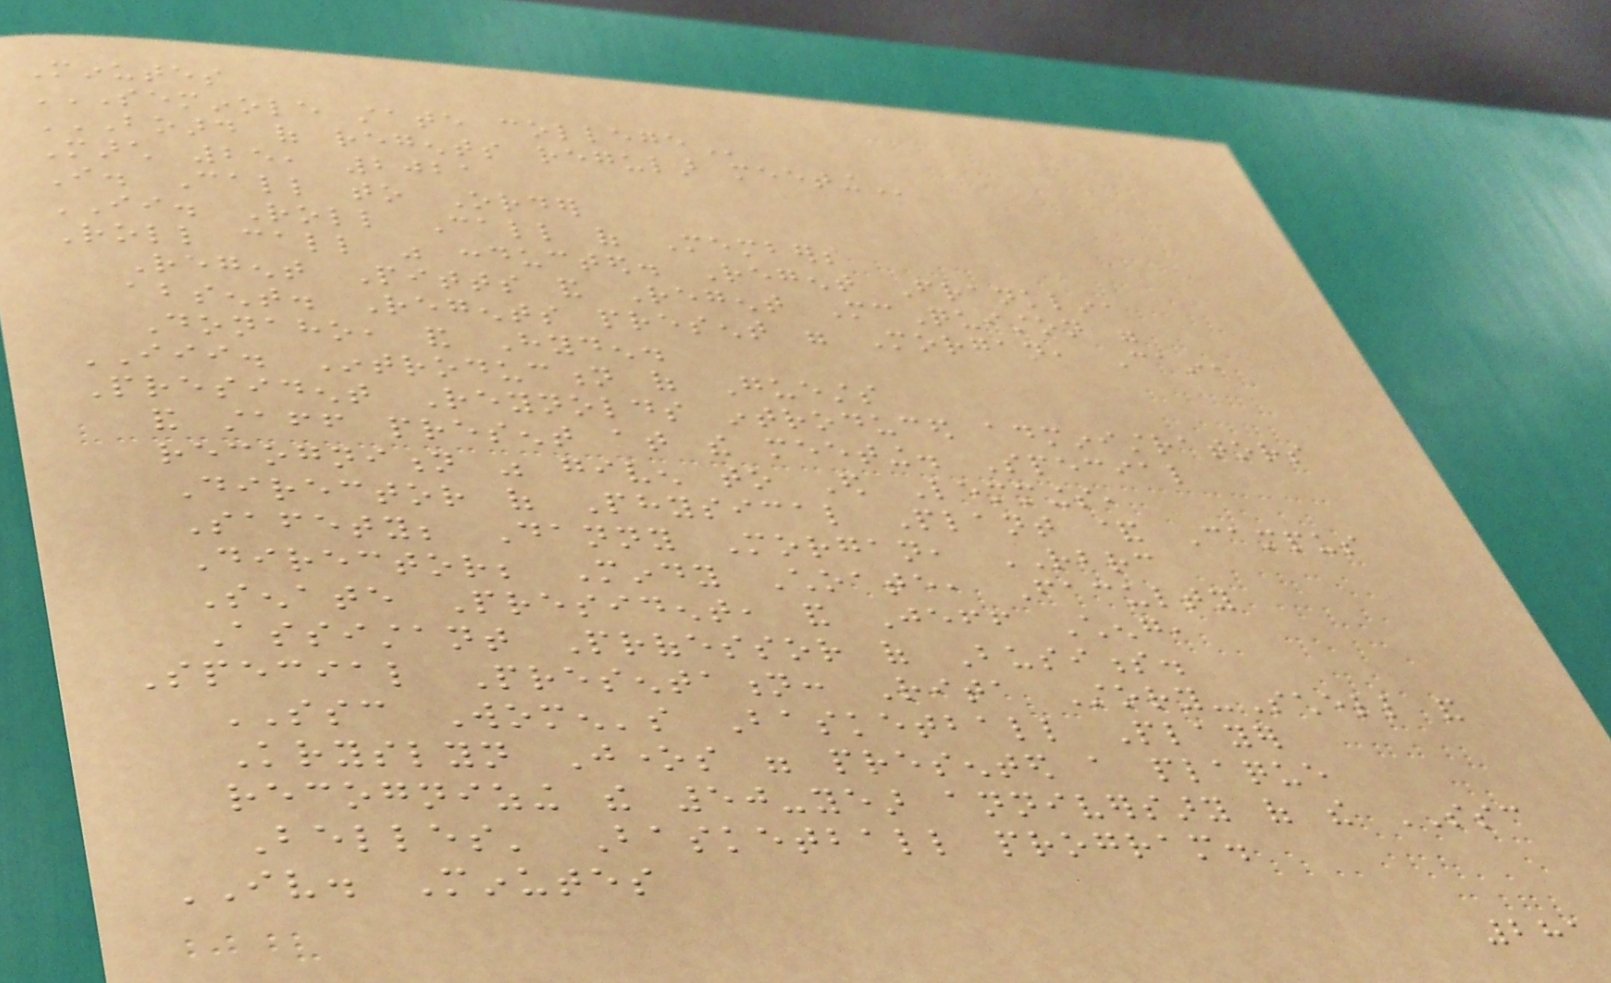Minutes
SEMINOLE STATE COLLEGE
BOARD OF REGENTS REGULAR MEETING
March 25, 2021
I. Call to Order
II. Roll Call of Members
Roll call was conducted. Regent Franklin,
Regent Pitts and Regent McQuiston were
absent. Regents present were Morgan, Cain,
Donaho, and Hyden.
III. Introduction of Guests
President Reynolds introduced administrators
and staff present at the meeting. Special
recognition was given to Ed Lemmings,
Director of Physical Plant & Campus
Safety; Danny Morgan, RBRC
Director; Mindy Choate, Faculty
Senate President, and Jeff Cheng,
Assistant Professor of Business.
Special Presentation: Rita Story-Schell and
SSC Women's Basketball Player
Kryslyn Jones were presented a plaque
recognizing the 50-year anniversary of the SSC
Belles' Basketball program.
IV. Minutes
281
